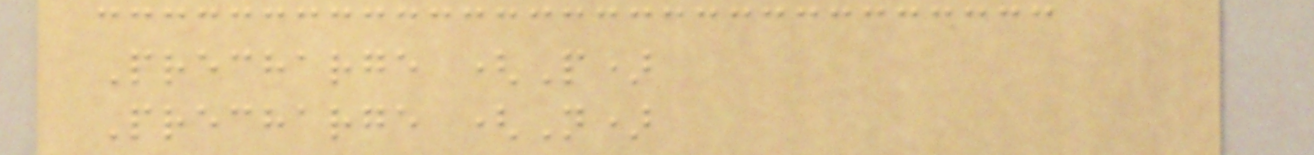Precharge (P)
Precharge (N)
